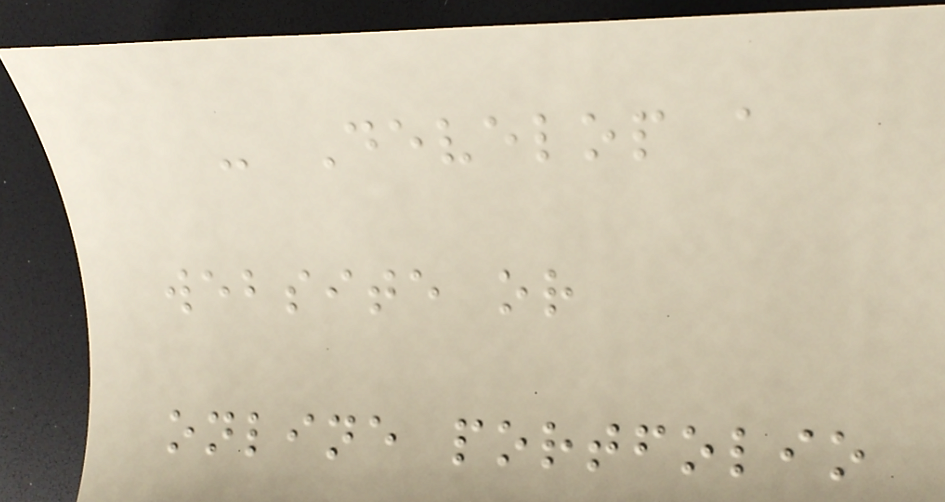- Develop a
website or
online portfolio
